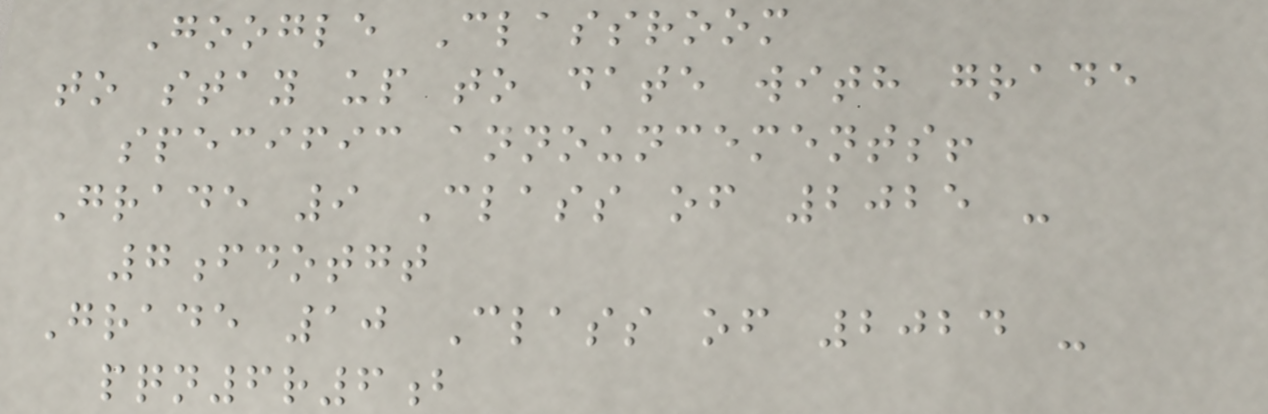Google Classroom
to stay up to date with grade
specific announcements!
Grade 9 Class of 2025 -
7fdotgt
Grade 10 Class of 2024 -
pqn6r6b
